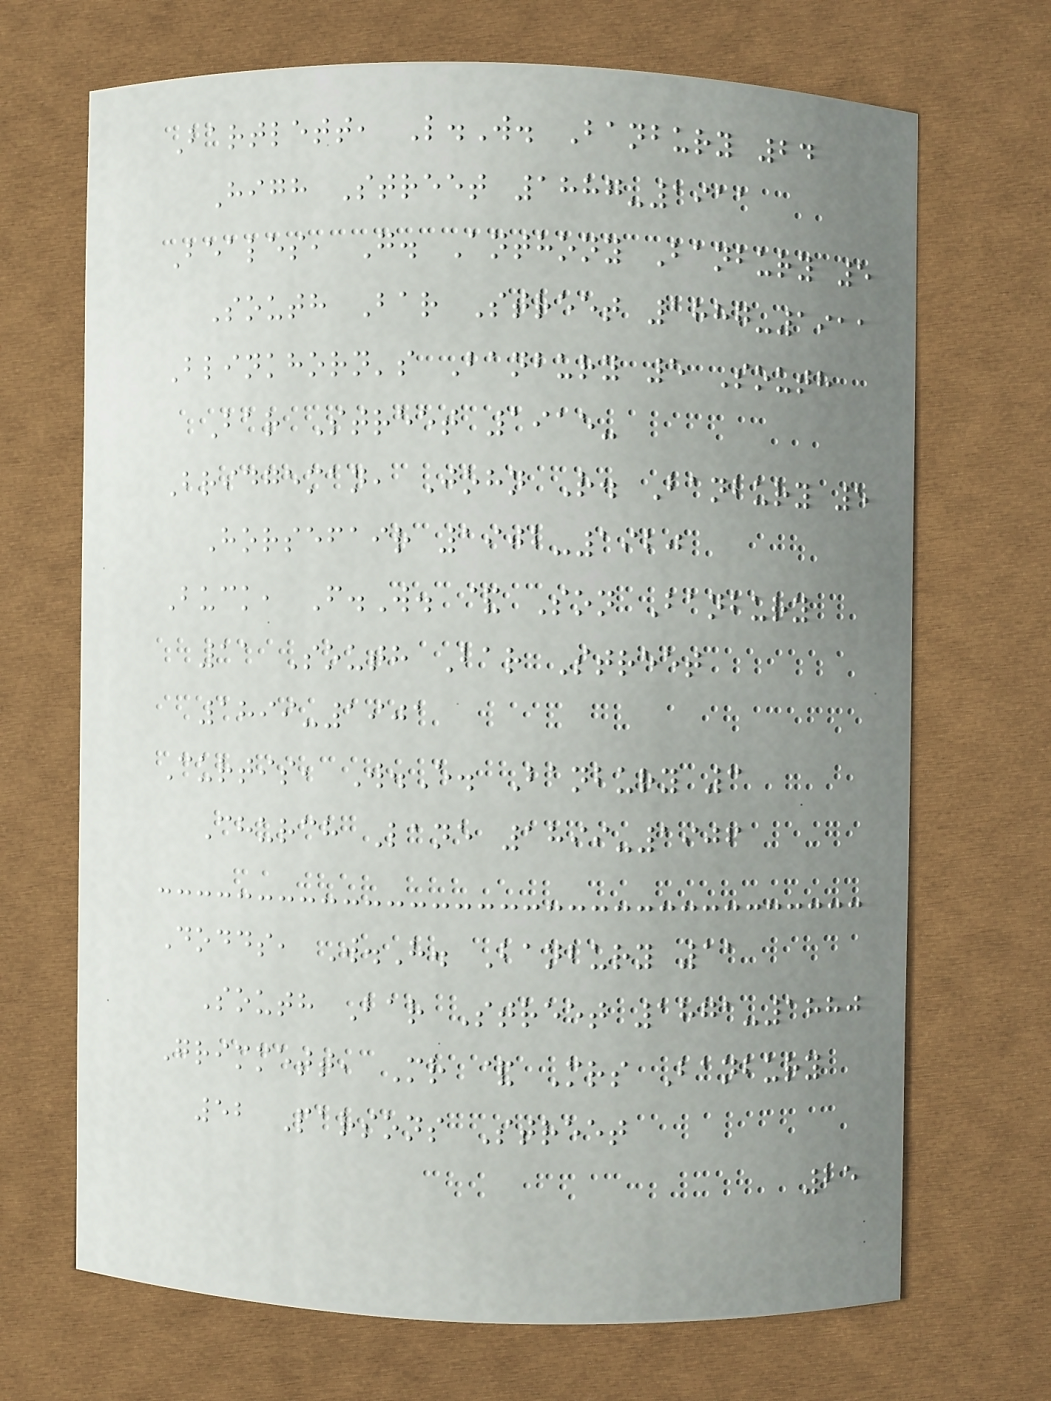Bartlett, L.W. Banbury 24
High Street 1887-1911
Beales, G. Anthony Banbury 5
South Bar Street 1887-1911
Blinkhorn's Banbury 5 South
Bar Street 1915-
Bridgeman, John R. Banbury 5
Horsefair 1902-1920
Buck, F.W. & Son Banbury
11 South Bar Street
1899-1901
Curtis, W.E. Banbury 3
Church Lane 1899-1906
Dodds, W.H. Banbury 11
South Bar Street 1871-1880
Grimmett, Mr & Mrs Banbury
52 Parsons Street
25
